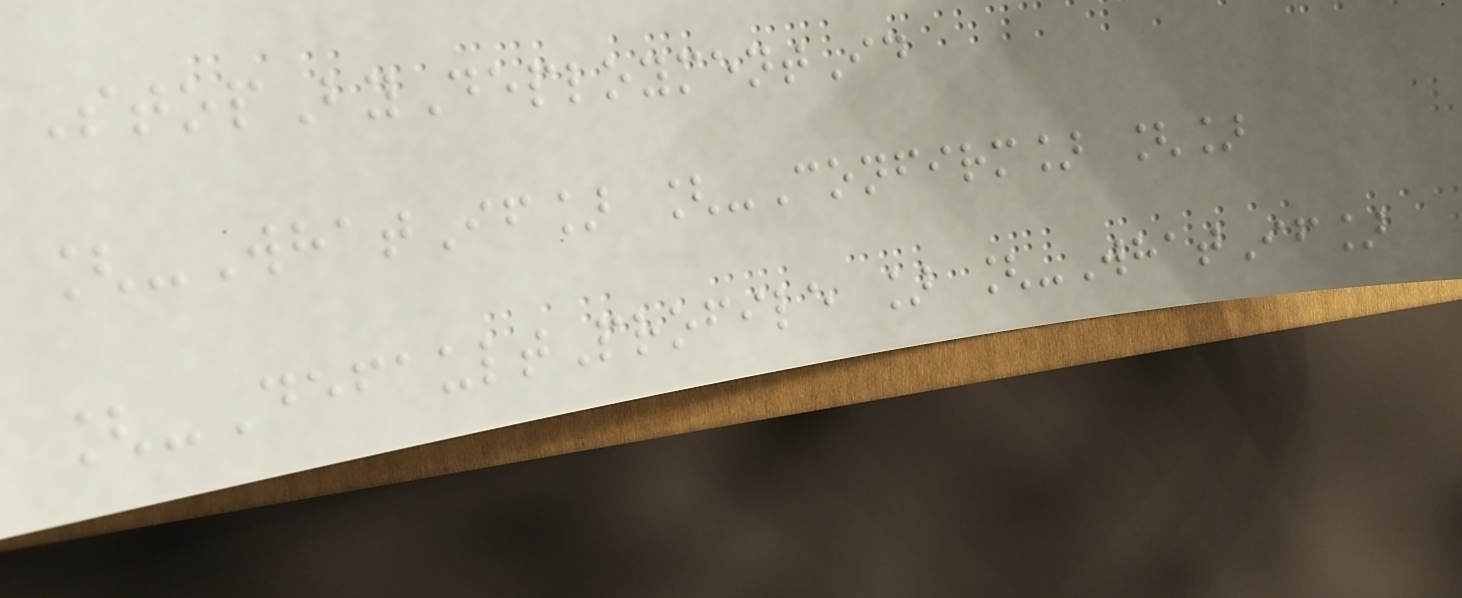StopByDeploymentId
[-WhatIf] [-Confirm] []
[-DefaultProfile ] [-WhatIf]
